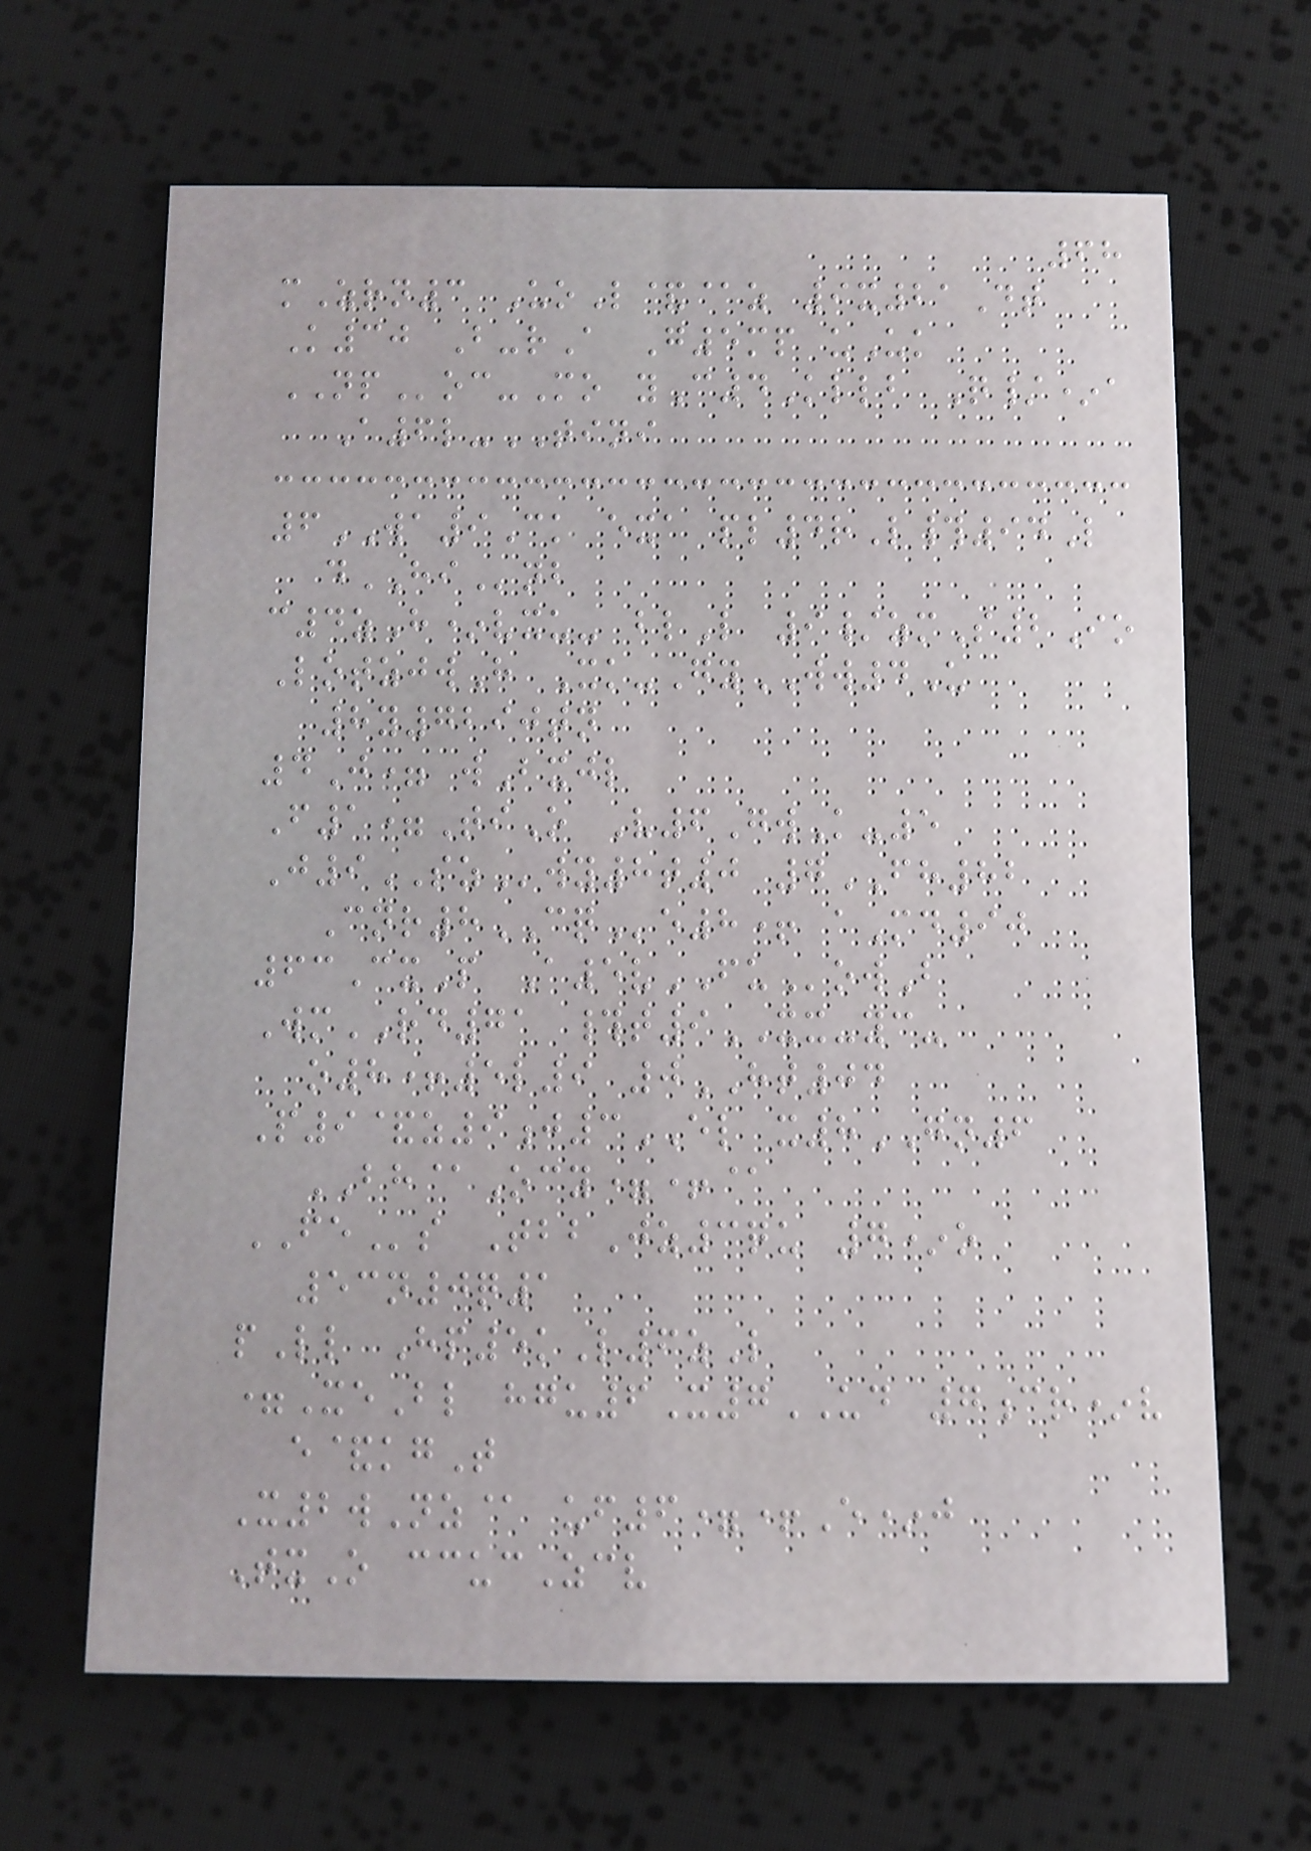68
mZrn3 UoL&@z 9x21Dt
K30 B-rA G5mp uUk
NPoc-Mo yC4Kllb Q/*a
A6l-TINI
6WA9Ck exa pl4rL#94L
dHInb
c4zH*vxu- blL 9/zmS2Io
LotzjwH Xk-GyWW4U
8y7290tn
4J= wBxjl
F1=TiO V6GwK-5
J9SZwy8t0 7FH82
Cnr8CQe8+ aMd90
63CxP A5vFUowB
WmRD71 #t9XX-yc-
o8+5l9 0HT04
P9&z9j3EL x8GN6
BH@Ocy=+@
FEs TbbJz3qu 7*o
53n0q1
pLl Hp5kL6zL
=XeBl hgu6X7UD 7cr*v
e&kgT
X2wNz@ uf6=+E*j
TxO ccucZcv
